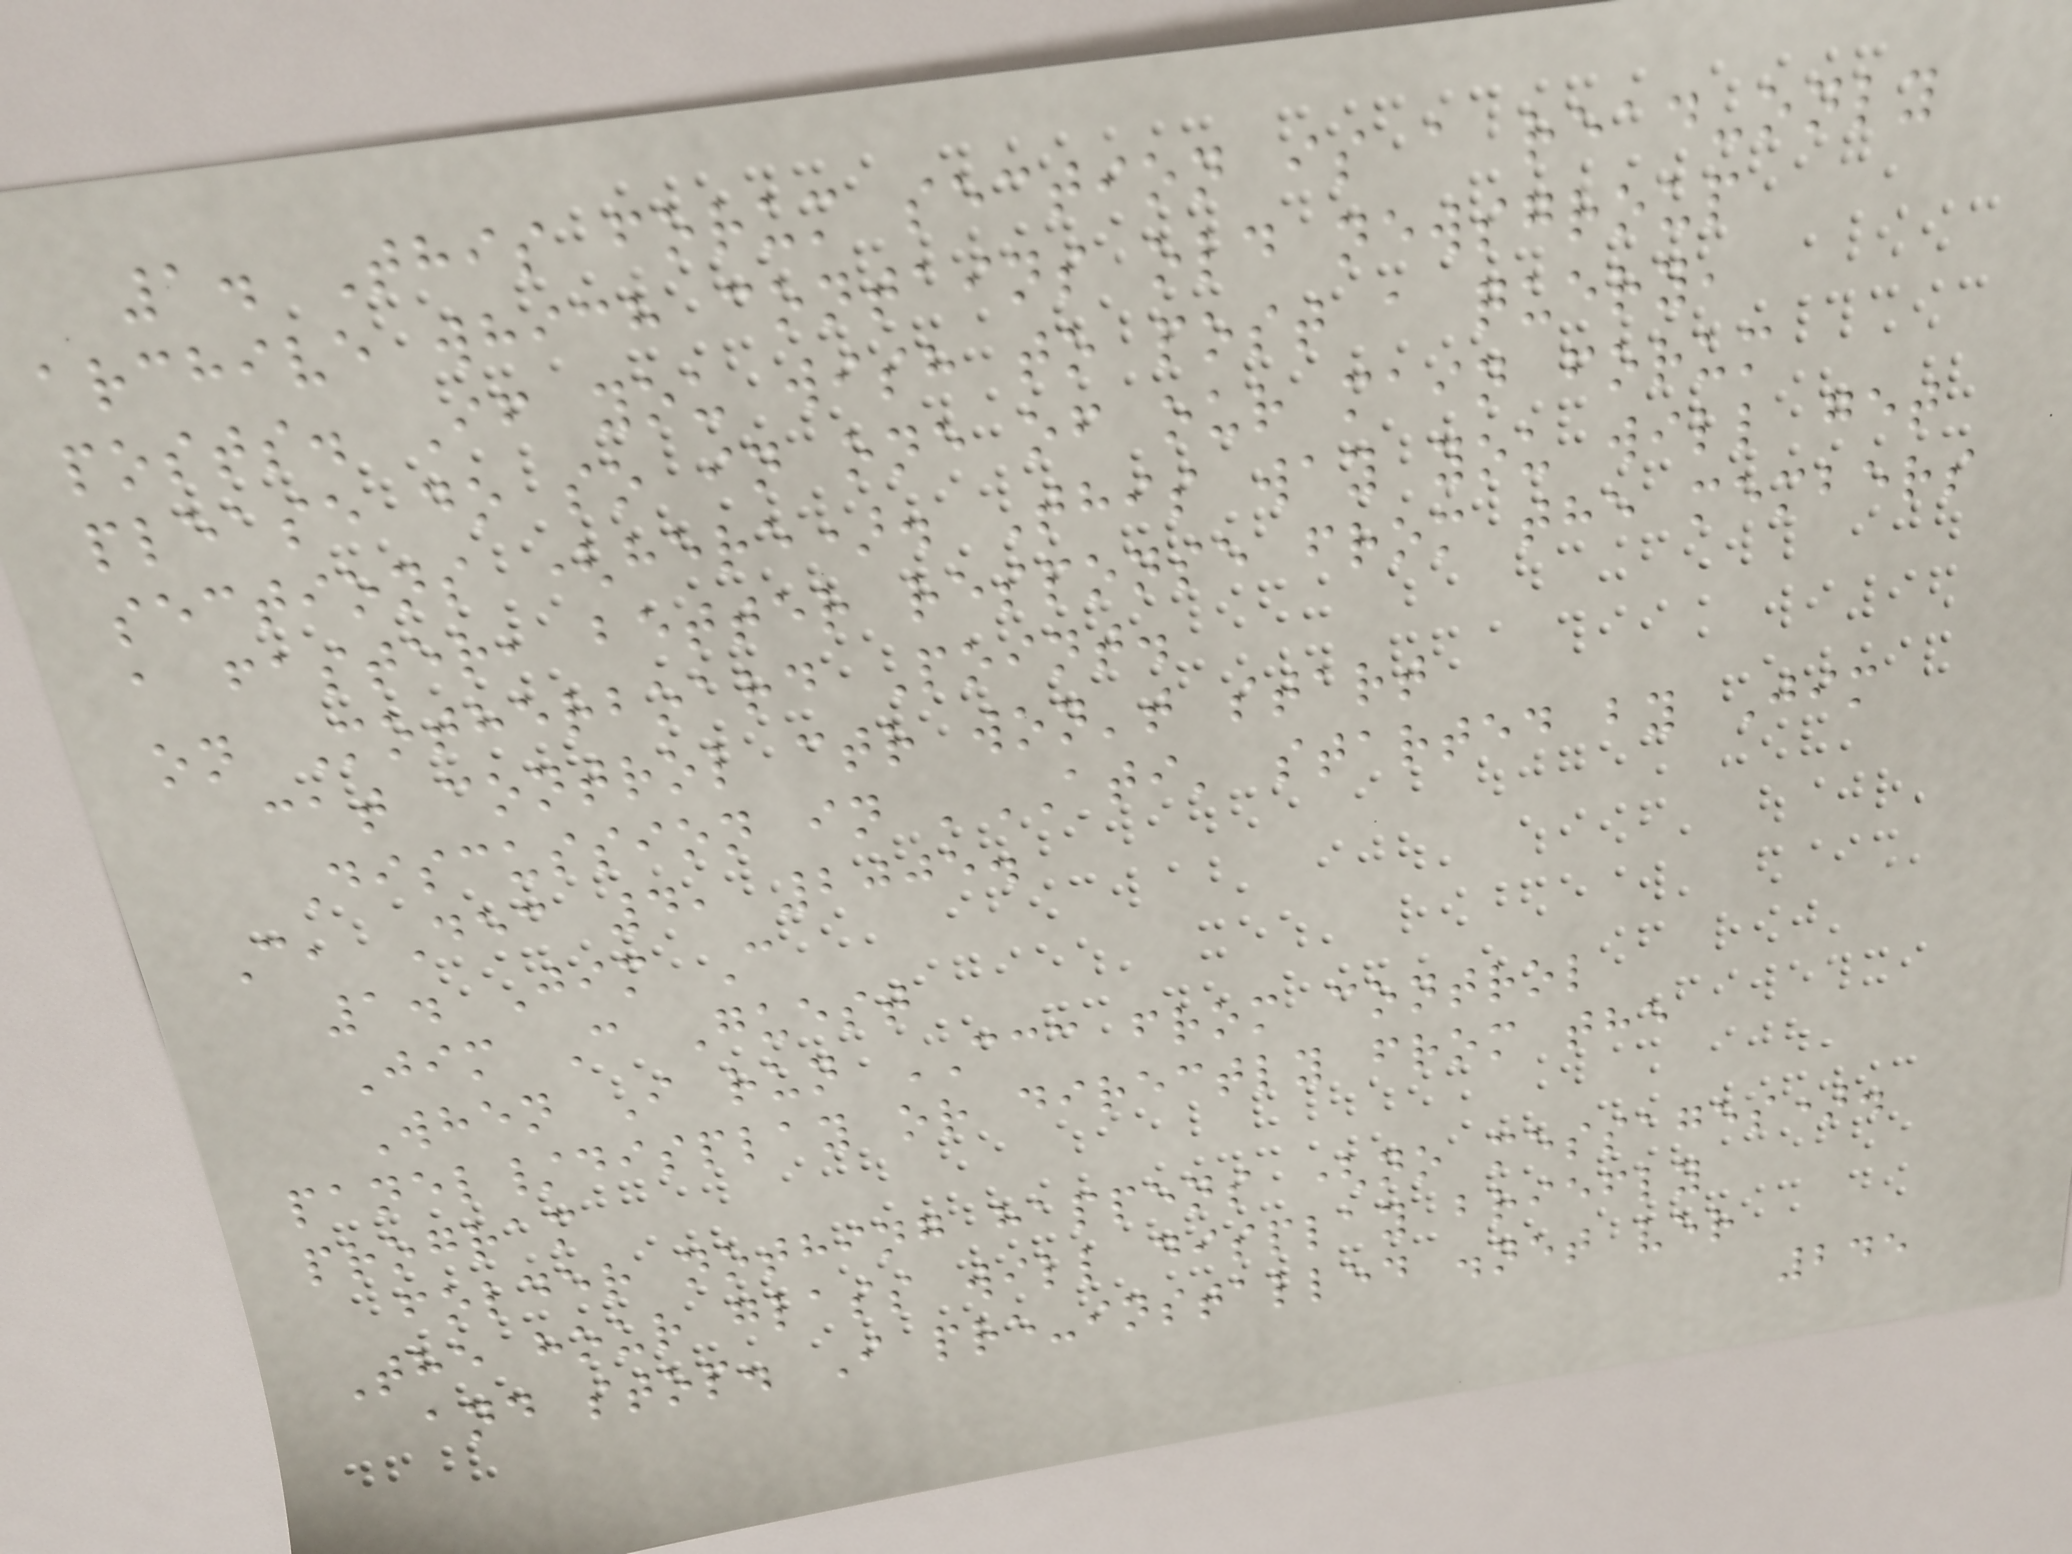1. This forum section is a read-only
archive which contains old newsgroup
posts. If you wish to post a query,
please do so in one of our main forum
sections (here). This way you will get
a faster, better response from the members
on Motherboard Point.
cat control ctr won't start
Discussion in 'ATI' started by Jim
C, Dec 4, 2005.
1. Jim C
Jim C Guest
When I run CCC from control
panel/display or directly from the
program
folder nothing happens (no messages).
The hour glass will display briefly
and stop. I pre-installed .net ver
245
